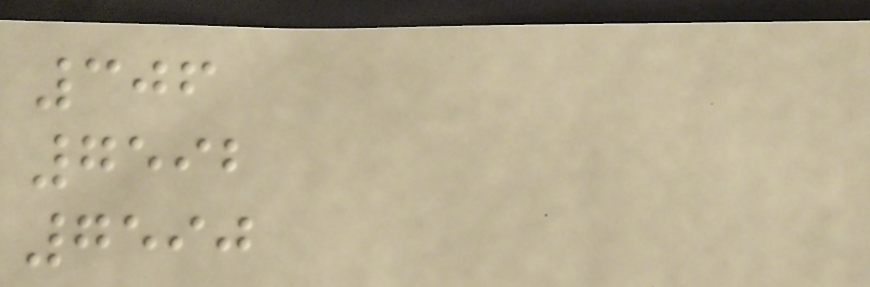306
7592
7590
